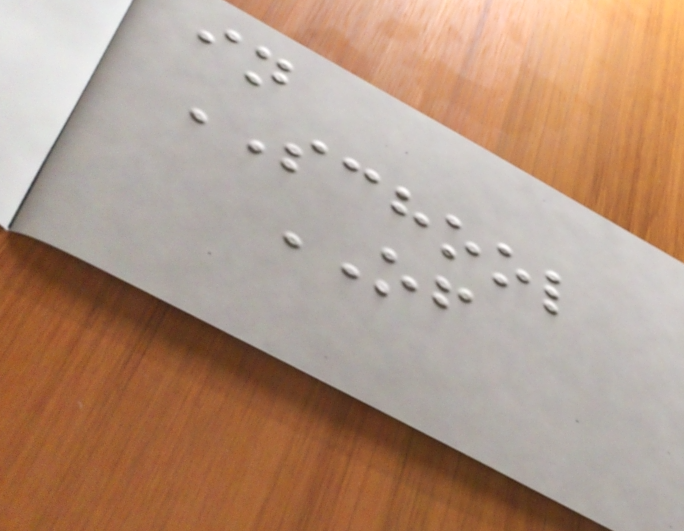in
SCHOOL
OF
